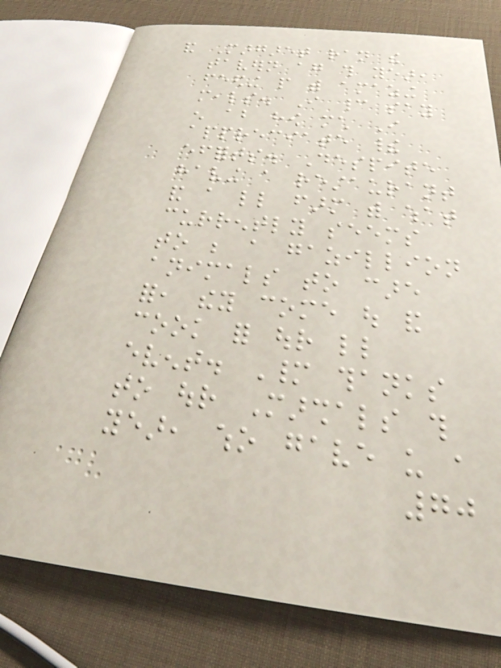and Margaret ran the
tavern again this year,
feeding people with amazing
meals. I cannot say
enough about how much I
appreciate their
efforts. Despite
having a restaurant
and a little farm with what
currently seems
to be a gazillion
animals to care
for, they come out and
cook for our little
event. Many thanks
to our Marshals this
year, who gave us a
70
